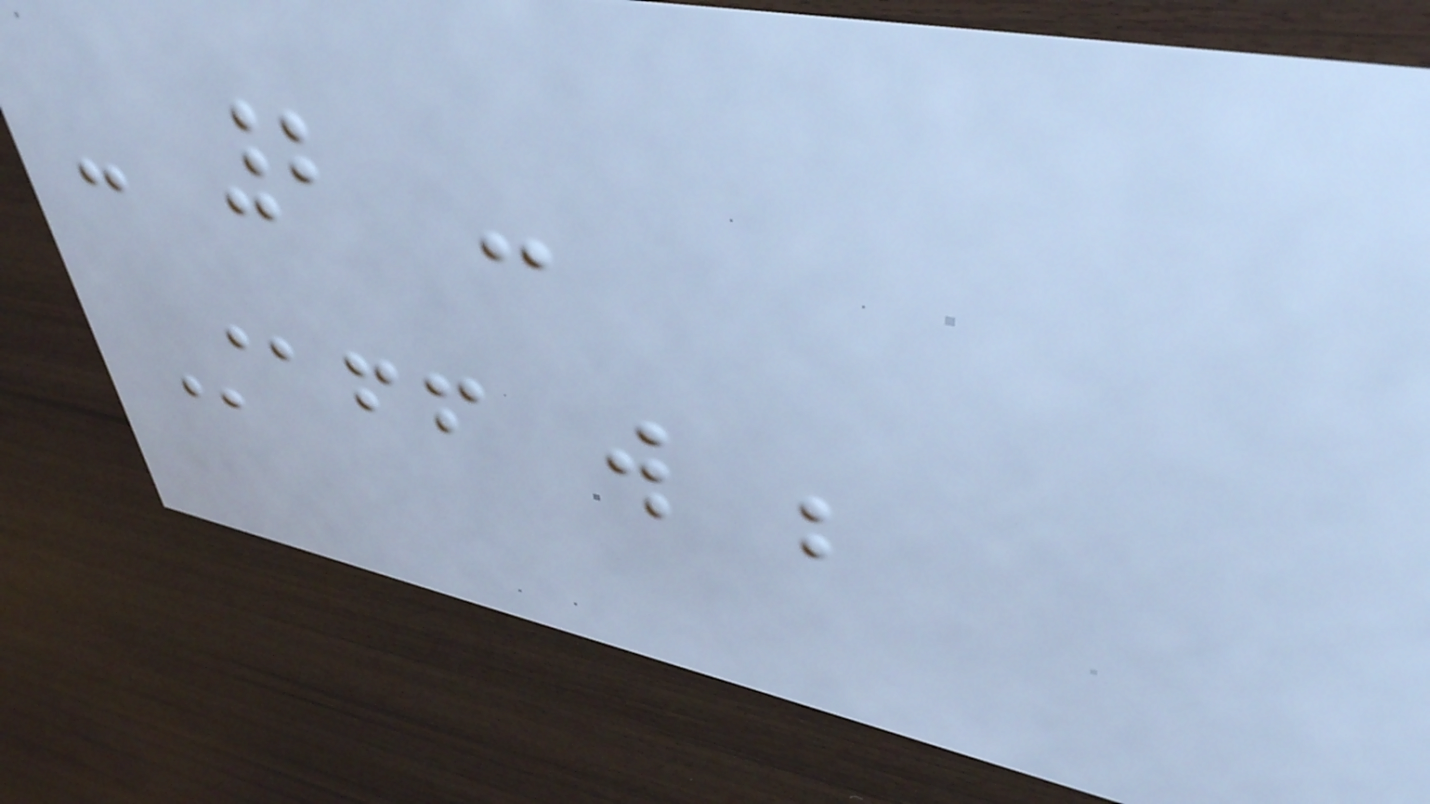- 2 -
Staff will be
